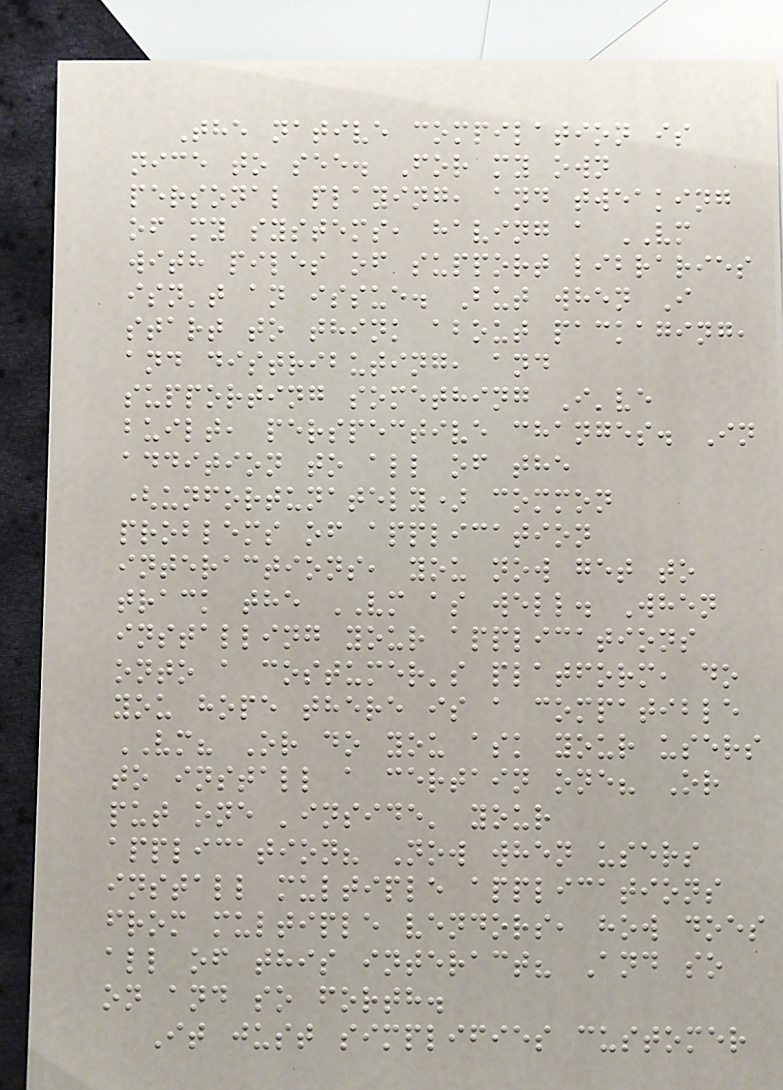The native compilation is
nice to see. For my own
personal playing, and tweaking
of my systems, having a VM
with piles of support libraries
isn't an issue. But when I
start to think about packaging,
and distributing, and
supporting something I've
built, perspective changes. In
addition to all of the
(unfortunately) common
problems of application
interactions, you now get to
track the VM as well. When
installing your applications
onto a costumer's platform, do
you hope there is a compatible
VM? Or do you ask your users
to install a certain one? Or
put one 'inside' your
application? Now when users
install multiple applications
from multiple vendors, how does
all of this interact? And so
on and so forth.
It just simplifies customer
